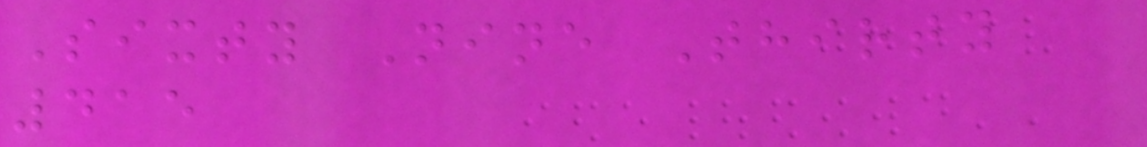Sixty Nine Thirty
415
